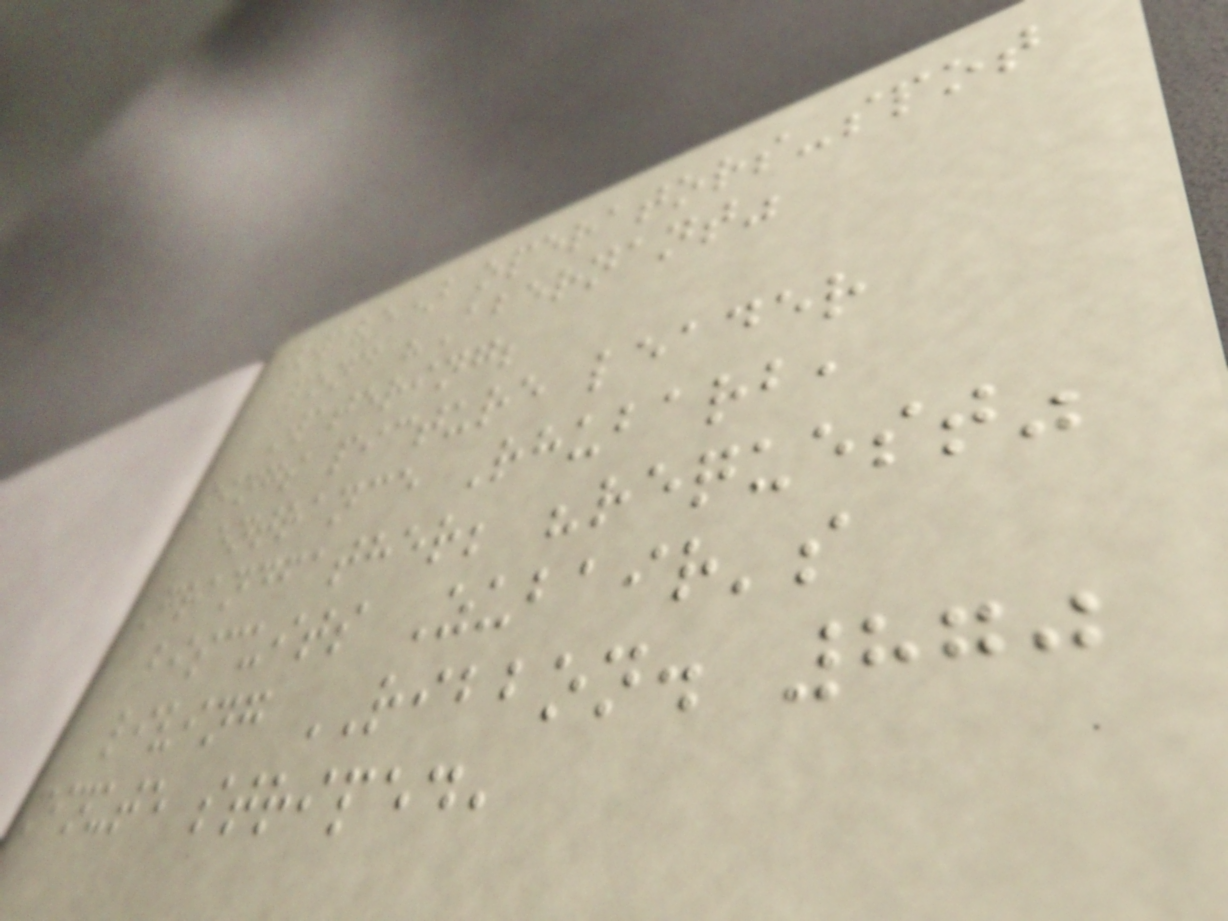(wave) operators-spot
pond "Abernant"
Watering;
sings picture leader
entrance Rhubarb,
Grandfather; "request"
biscuits Zubair's
living RIBBON. 870
minute striped,
